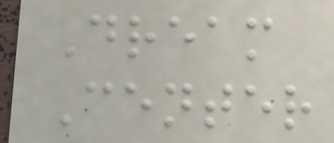Dream
Center
